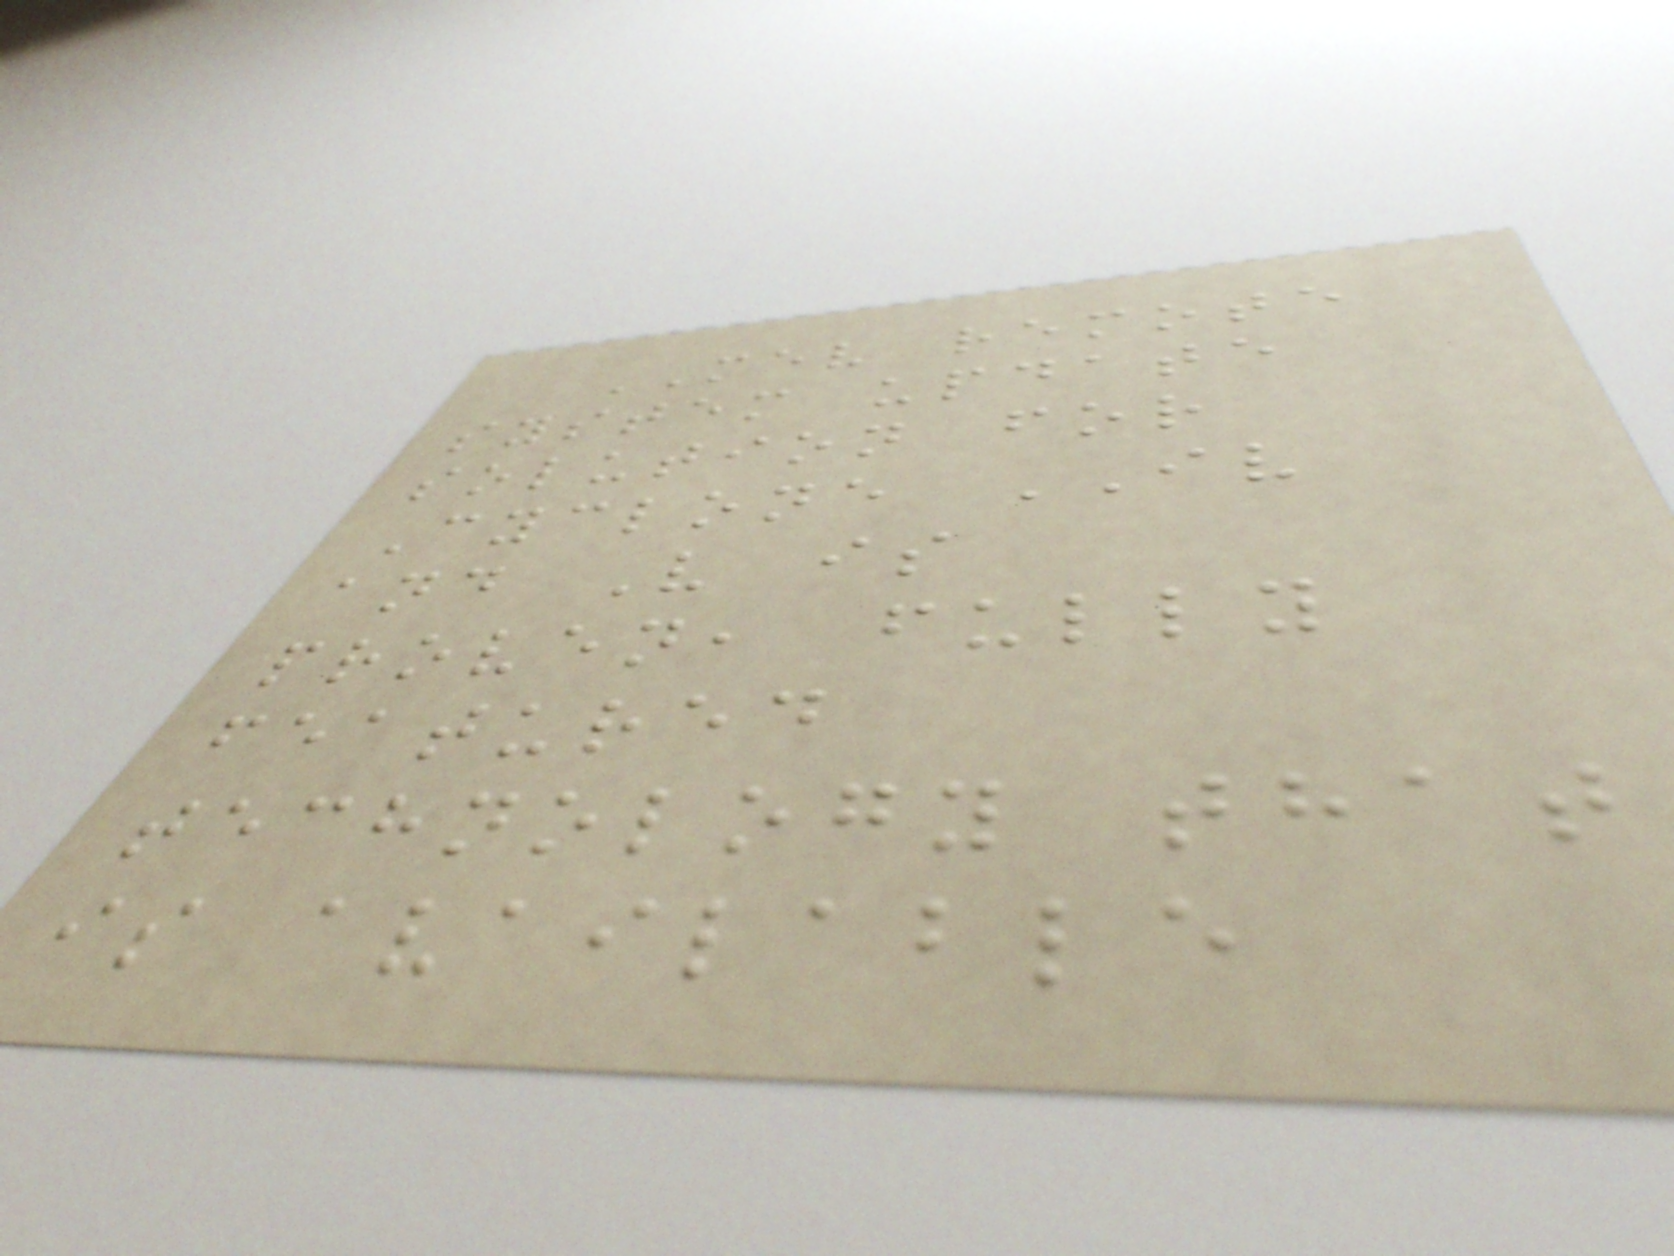MEV remote
system update
solution for
Cyclone IV
and V is
proven, fully
featured
technology that
is available
